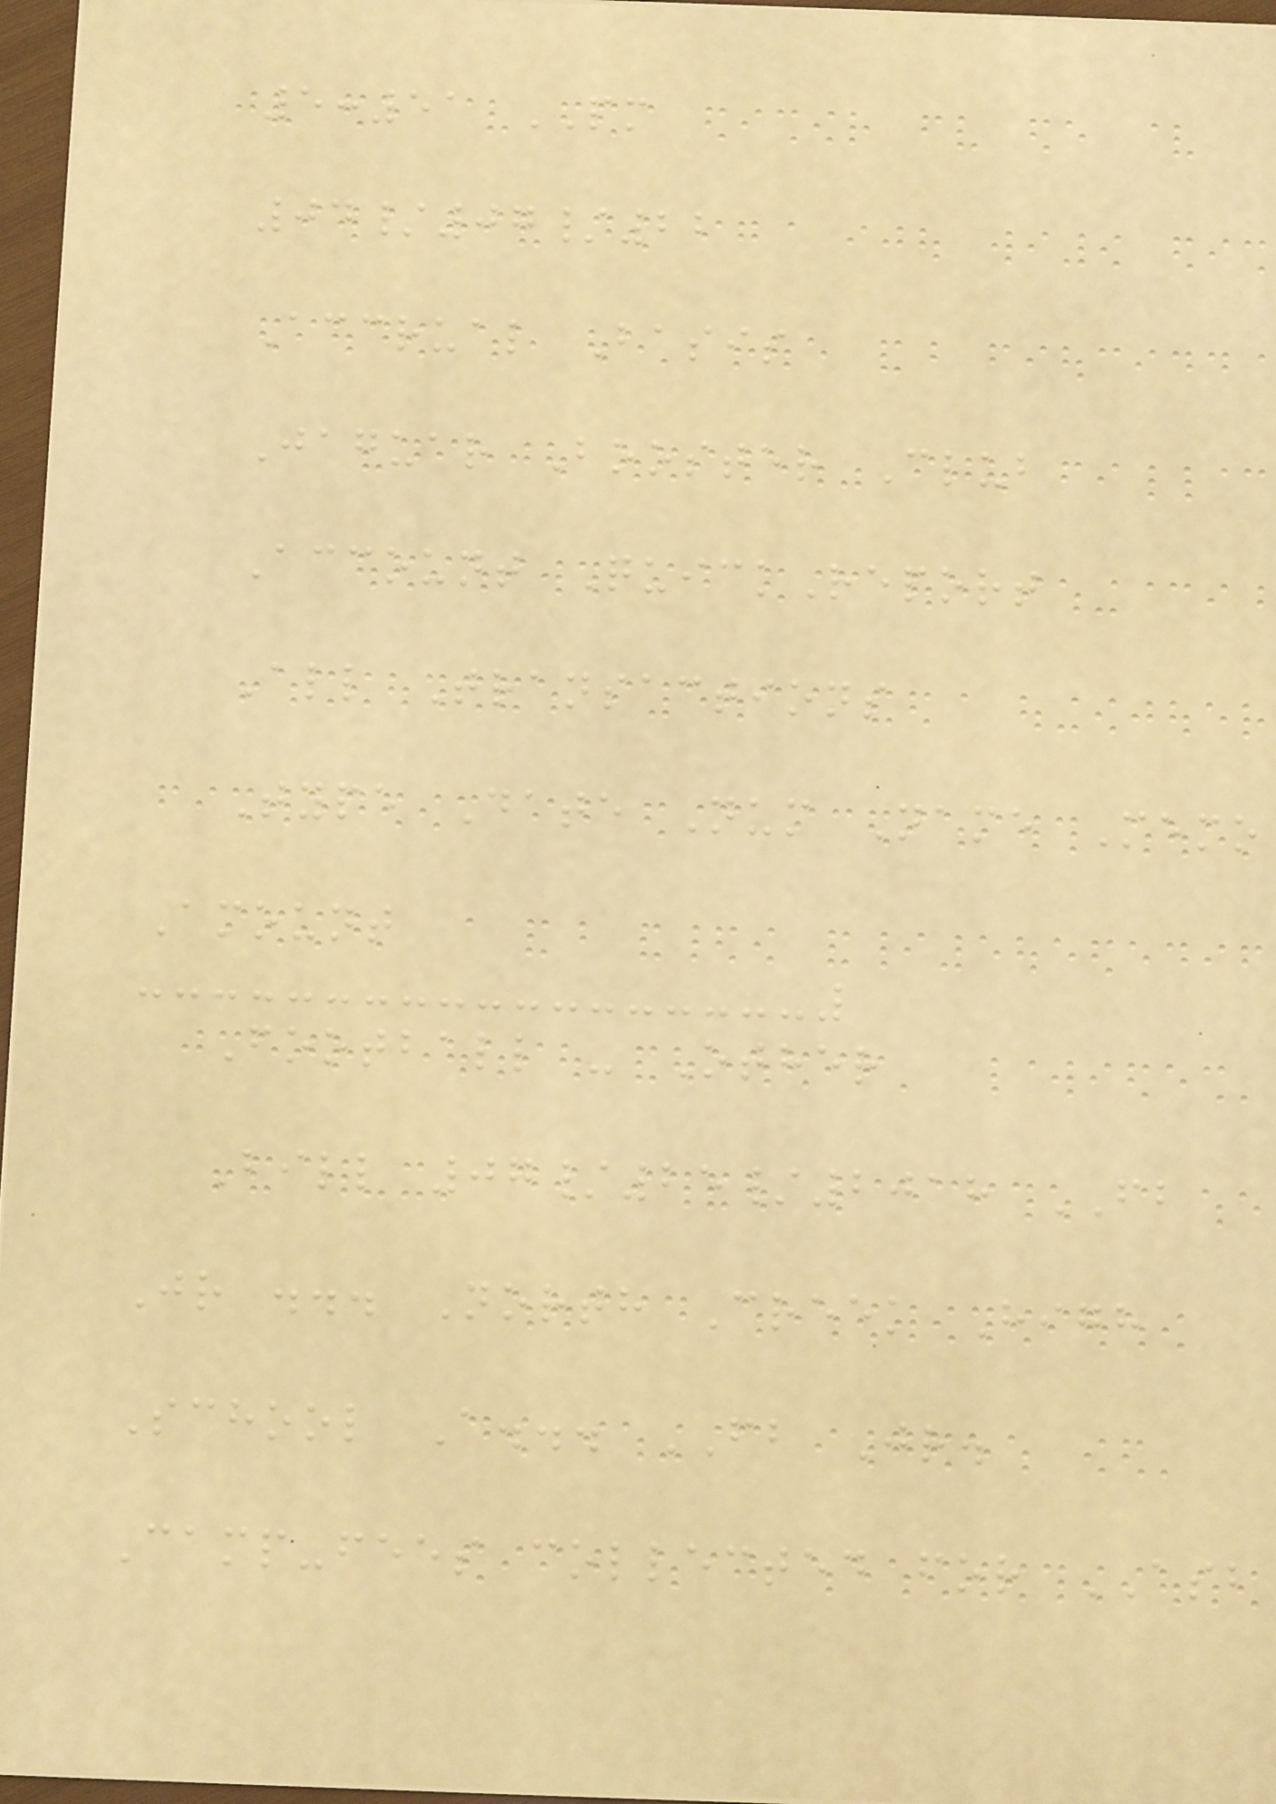5:51 PM
04/07/22
Accrual Basis
Jaguar Booster Club
Account QuickReport
All Transactions
Type Date Num Name Memo
Amount
Football - Other
Bill 07/25/2018 FB
Jr ... North Creek High
School A... FB Jr.
Camp-fees collected for ASB
